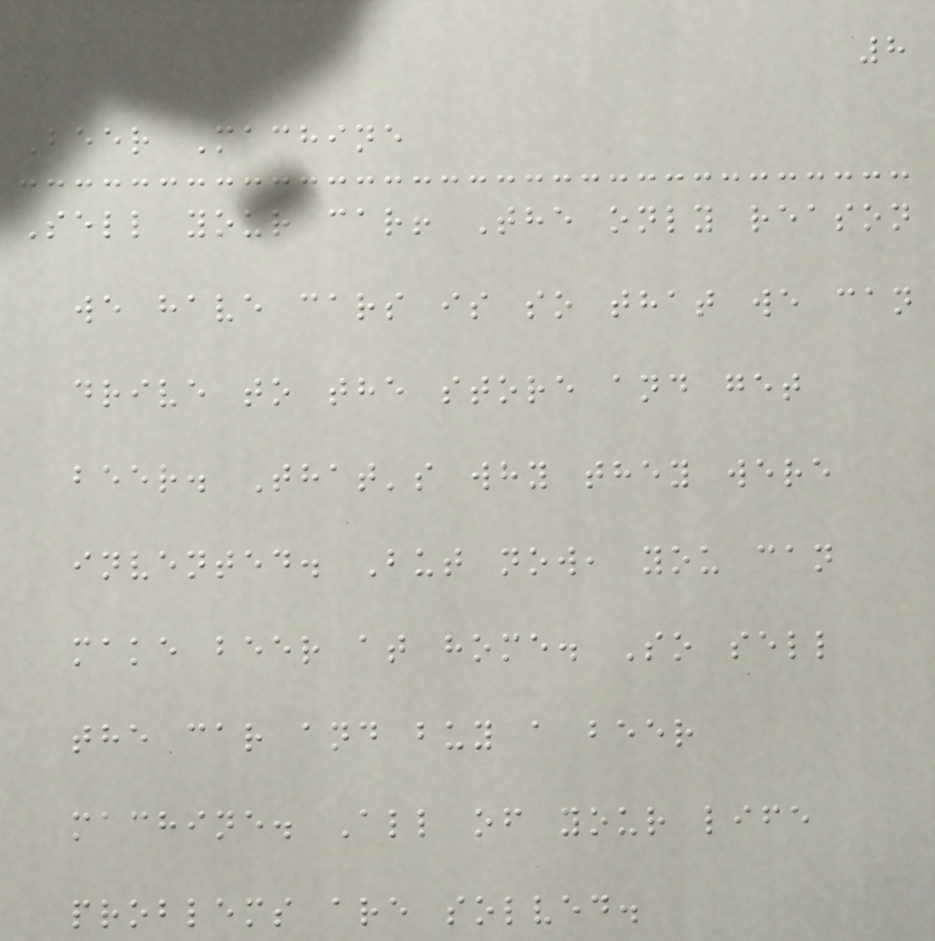8
Beer Machine
Sell your car! The only reason
we have cars is so that we can
drive to the store and get
beer. That's why they were
invented. But now, you can
make beer at home. So sell
the car and buy a beer
machine. All of your life
problems are solved.
